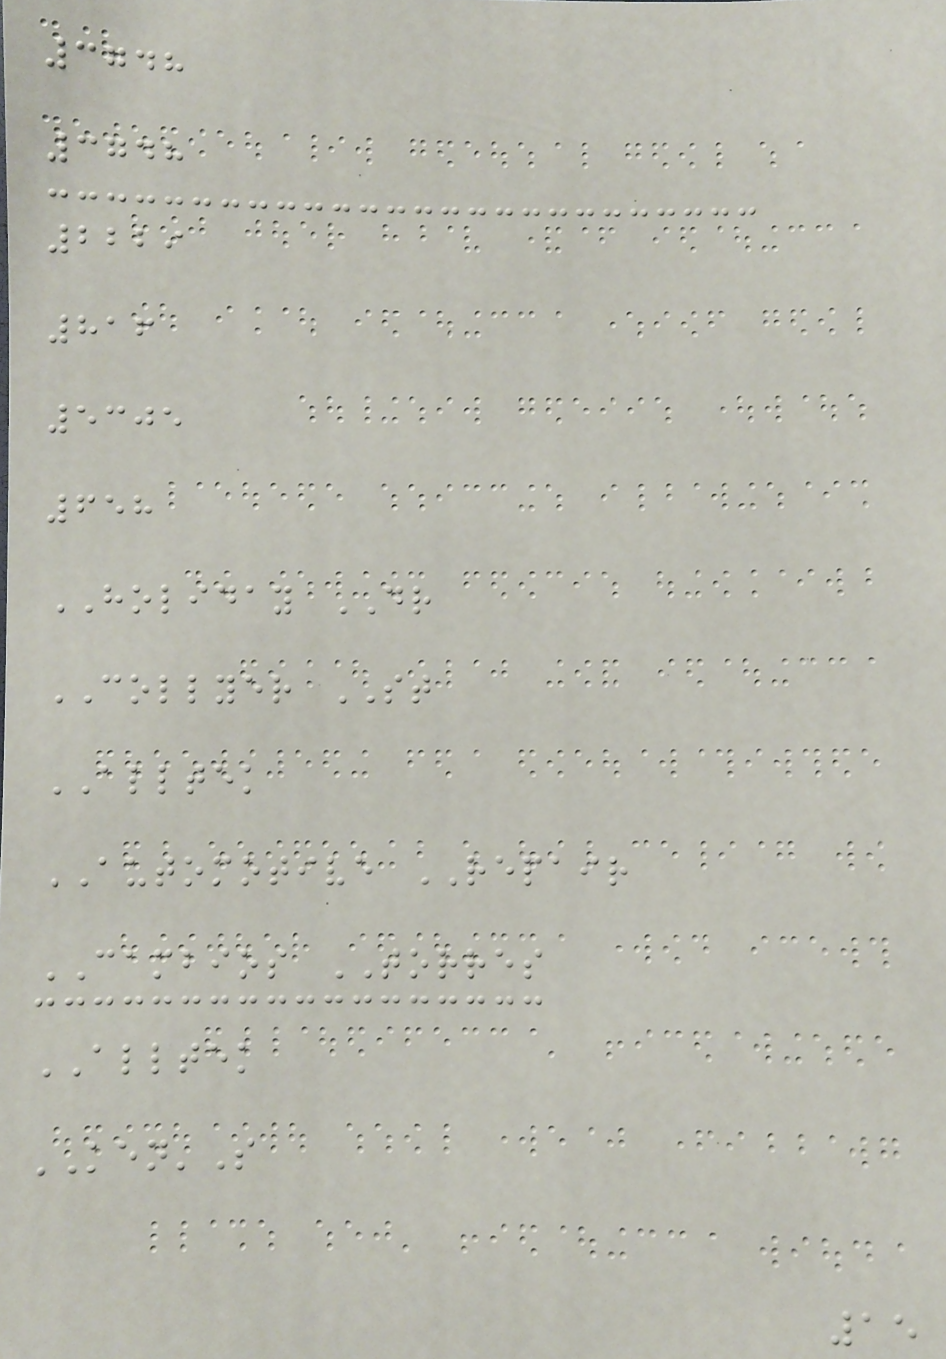3748
3748
2229
816
5305
658
HOLIDAY DR
COLLYER ST
ALLTEK
AUTOMOTIVE REPAIR
CAMBIOS TORRES
ALLTEK
KEN'S
15
